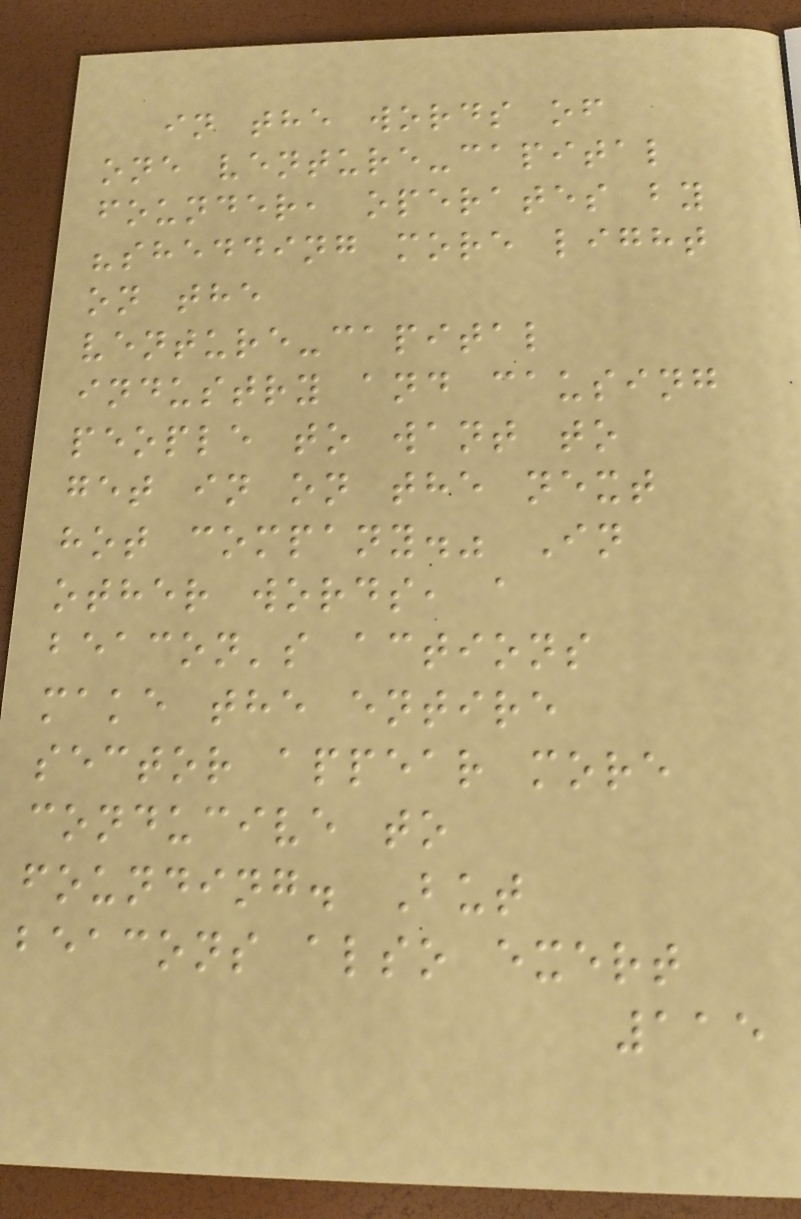in the words of
one venture-capital
founder, operates by
"shedding more light
on the
venture-capital
industry and causing
people to want to
get in on the next
hot company." In
other words, a
beacon's actions
make the entire
sector appear more
conducive to
founding. But
beacons also exert
115
